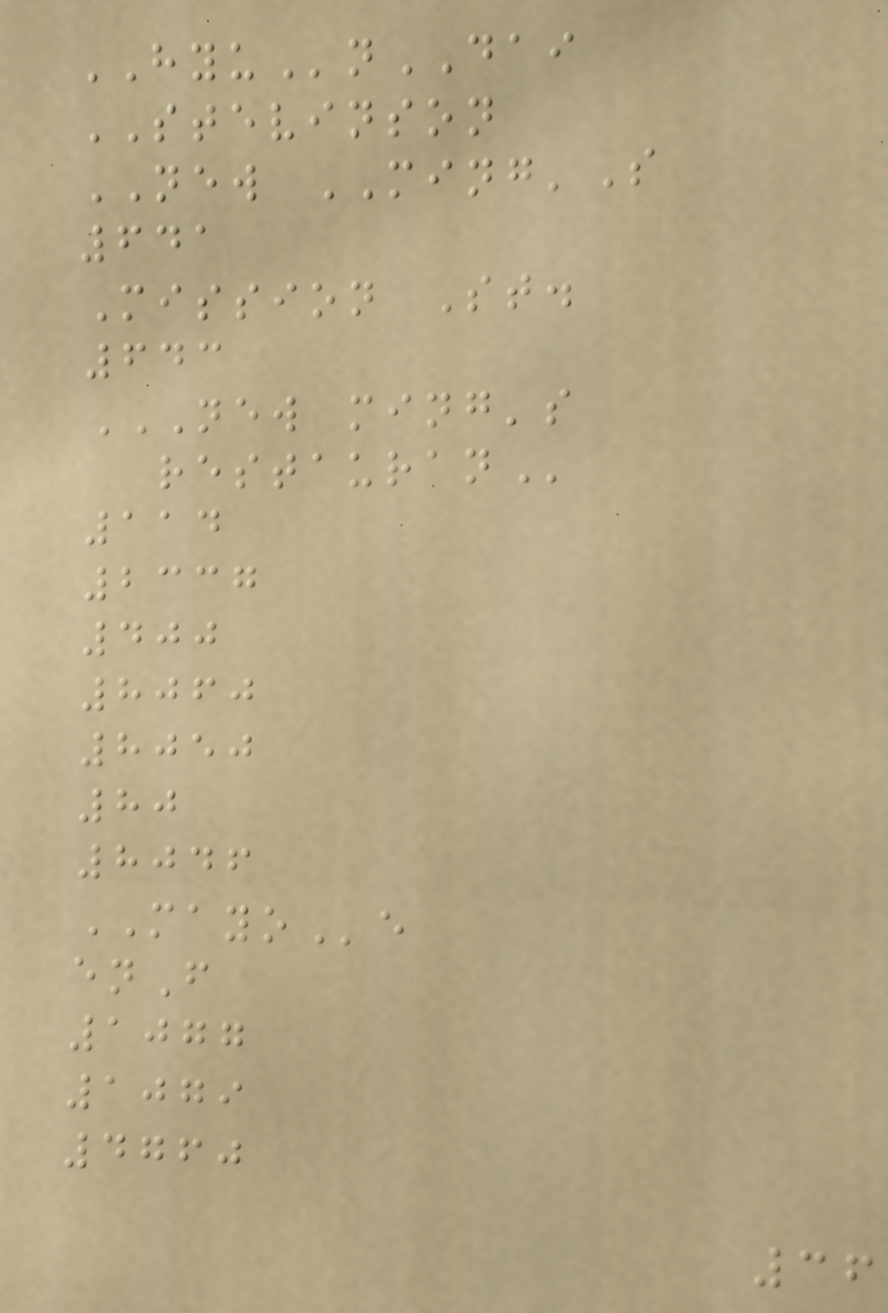HYUnDAI
STEVINSON
NEW MING'S
641
Mission St.
643
NEW MING'S
RESTAURAN
114
2337
400
8060
8050
80
8046
MAYOe
enF
1077
1079
4760
36
